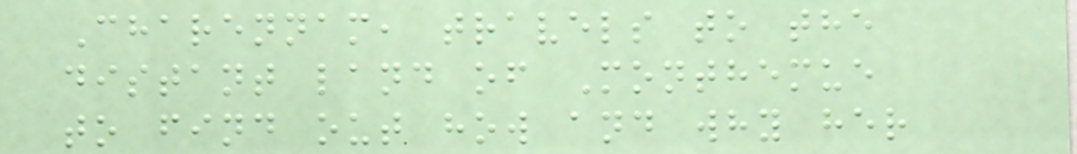Charennam, travels to the
distant land of Monthemue
to find out how and why her
